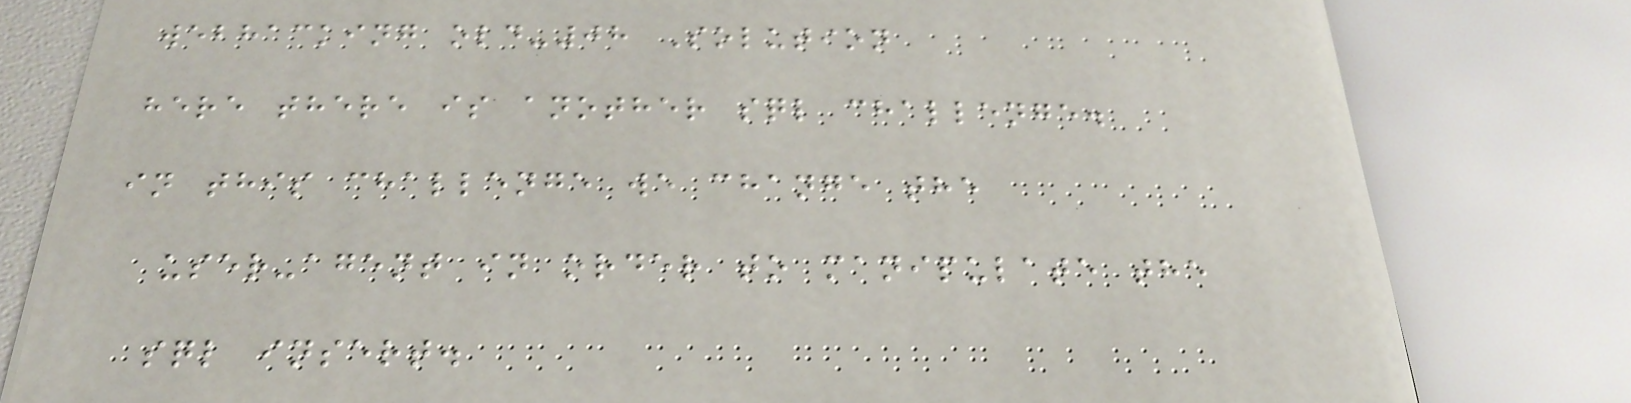webhacking old-08 Solution
here there is another sql challenge.
in this challenge we change the
user-agent in order to manipulate the
sql insert.
